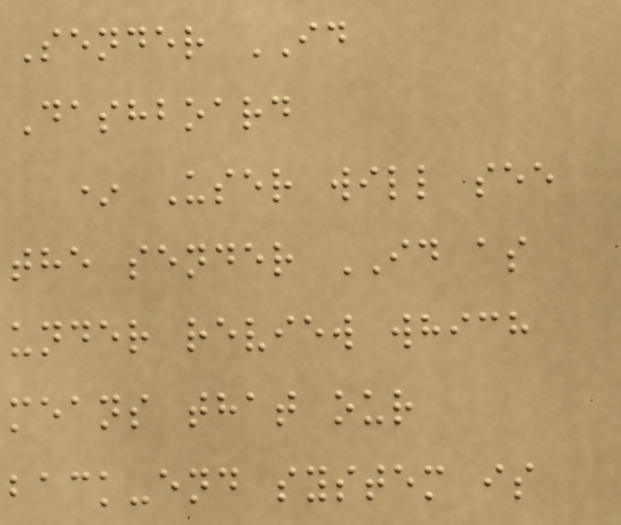Sender ID
Dashboard
* User will see
the sender ID as
under review which
means that our
back-end system is
